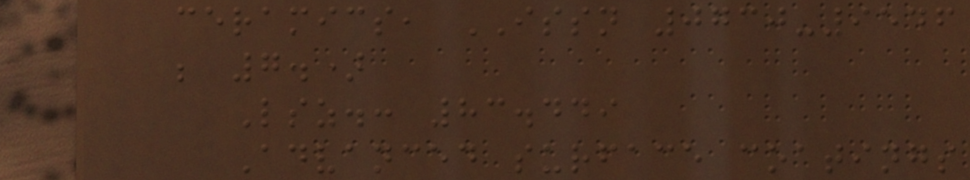ceramics, ISSN 0730-9546
; 7.)
Lsz.: 83.449
Advanced surface coatings
